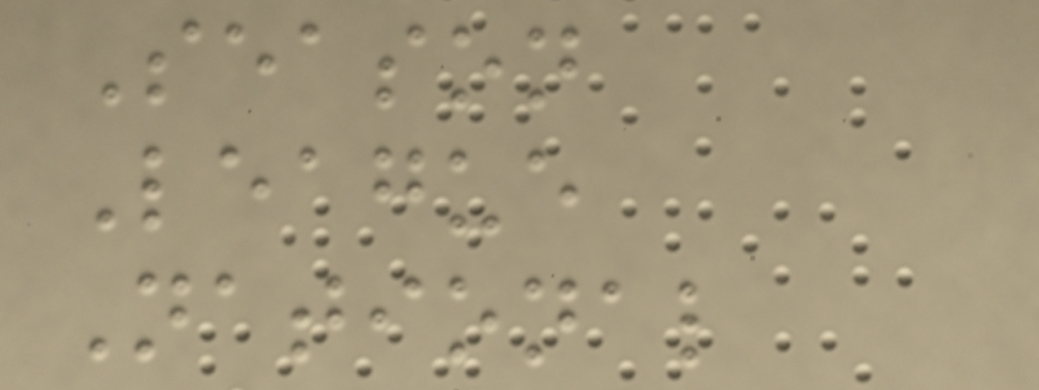Season
League
National
